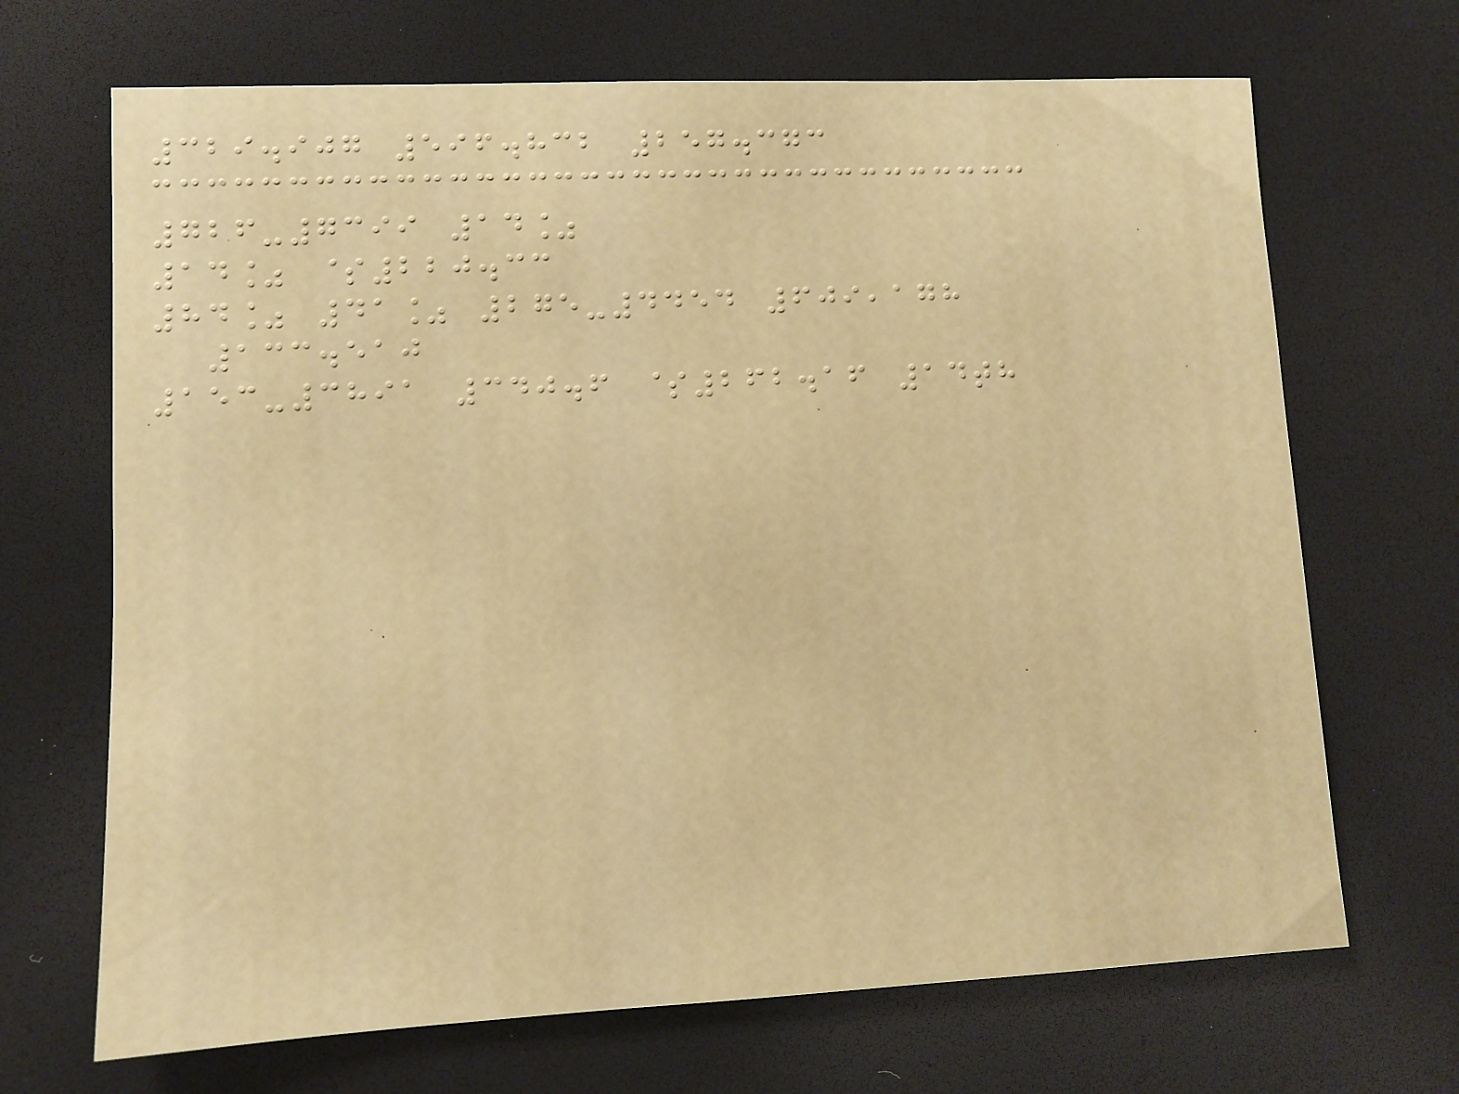329.907 596.832 257.373
726-7399 14%
14% $220.33
84% 41% 275-4454 609,178
133.510
153-3891 340.6 $262.16 14th
